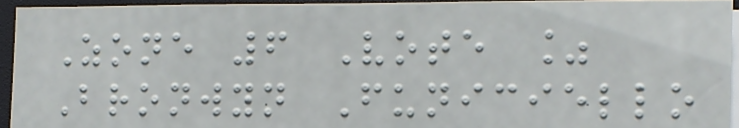Zone 6 Vote %
Bronwyn Funiciello
